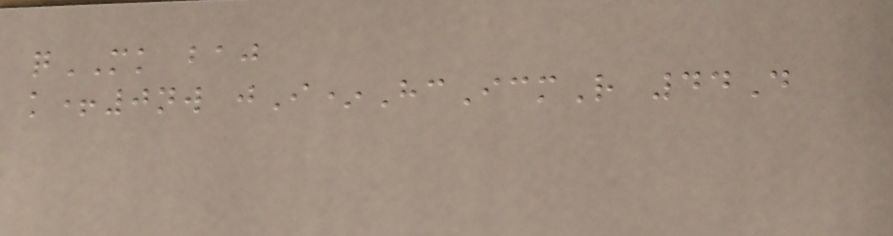qMK baj
k+0nw jI*HcIcmR 44D
